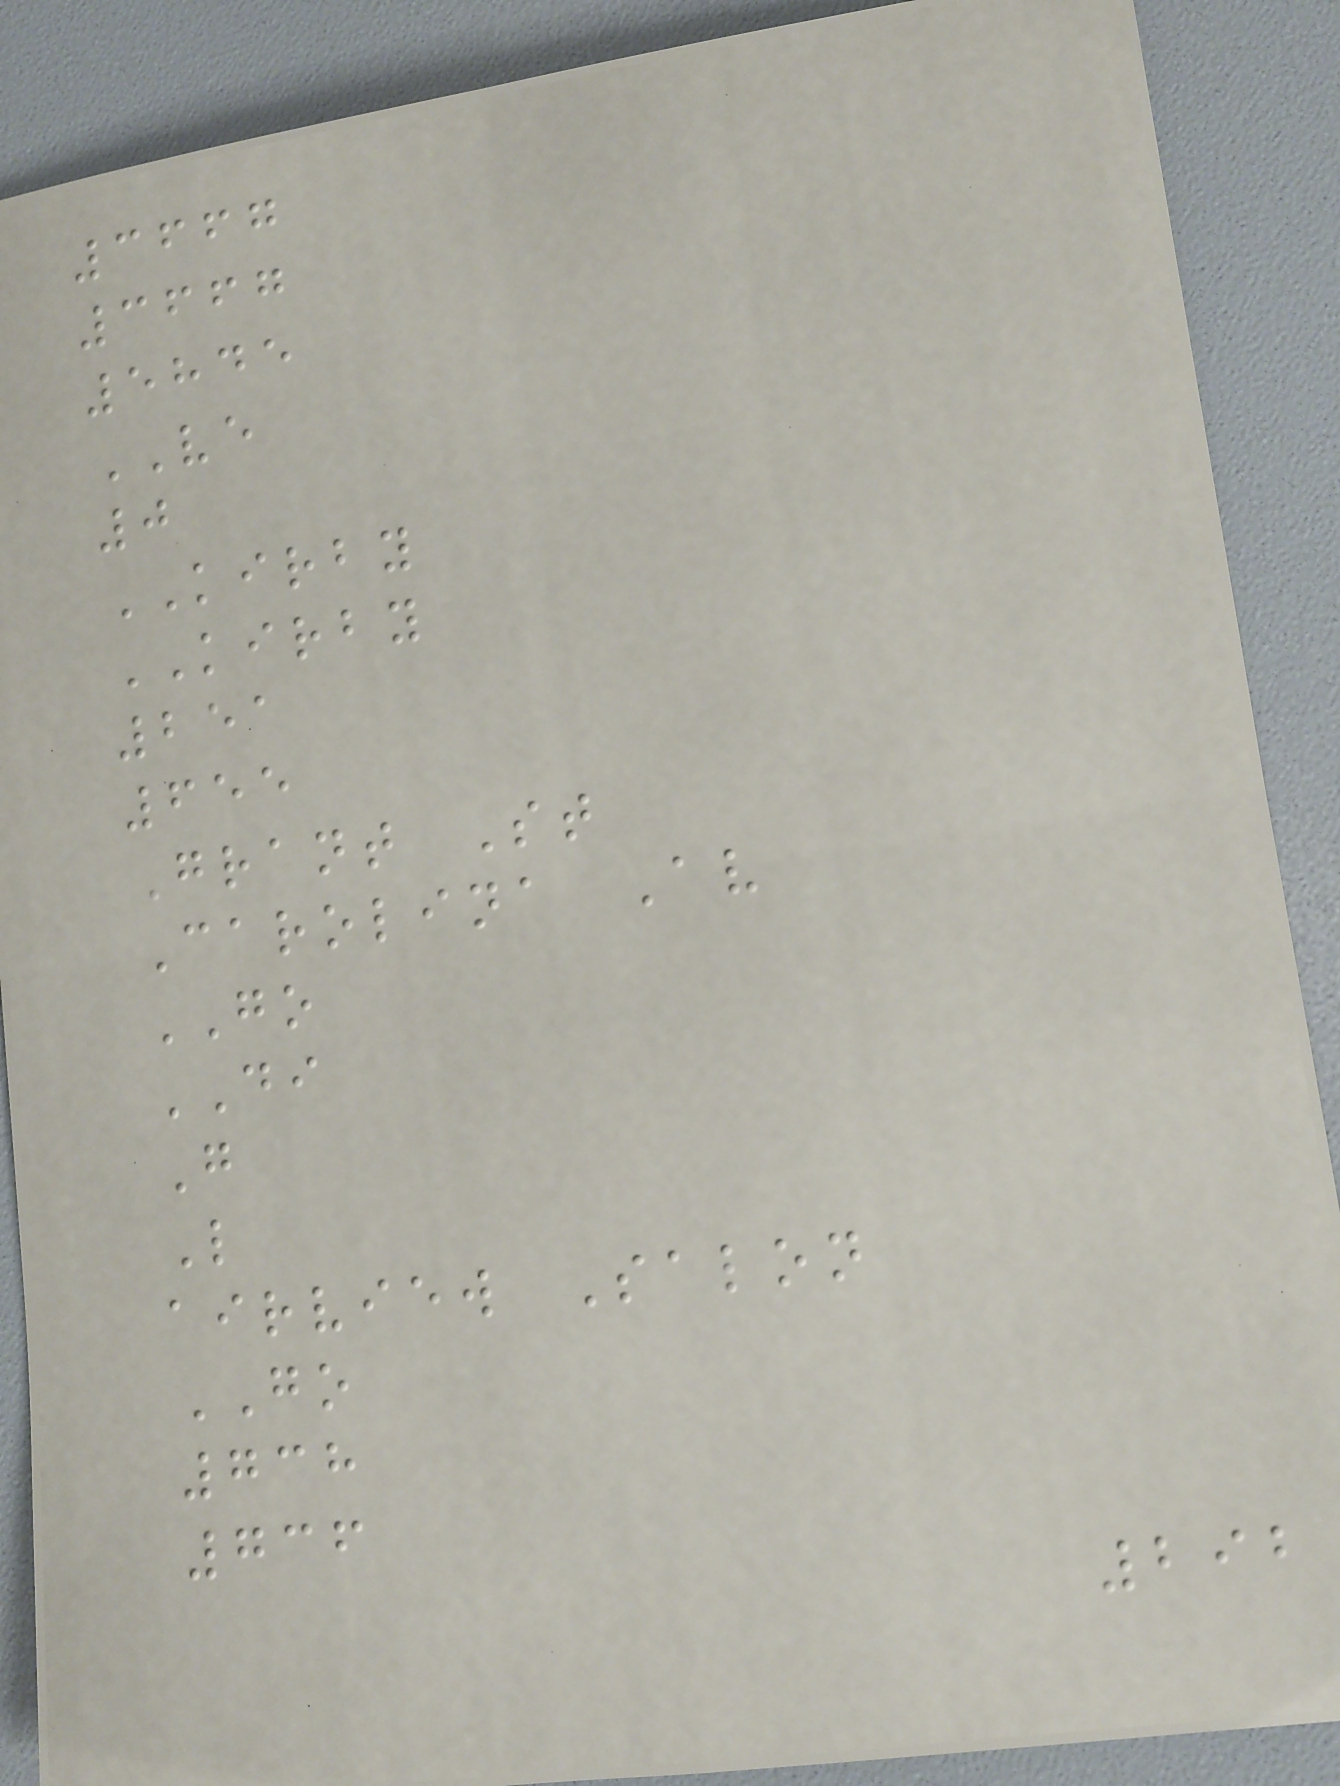3667
3667
5845
VE
0
KIRBY
KIRBY
251
655
Grant St
Carolina Av
GO
DI
G
L
airview Salon
GO
738
736
292
